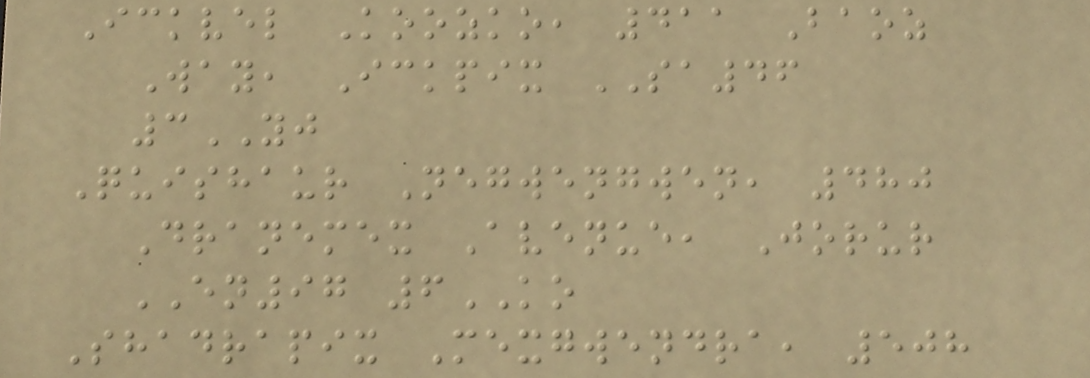Ickvel Koozko, 411 Baoz
Way, Ickpix SA46
3YJ
Quishaur Negwengwen, 480
Dranemex Avenue, Jorur
EN97 6KO
Shadrapix Mexgwendra, 508
